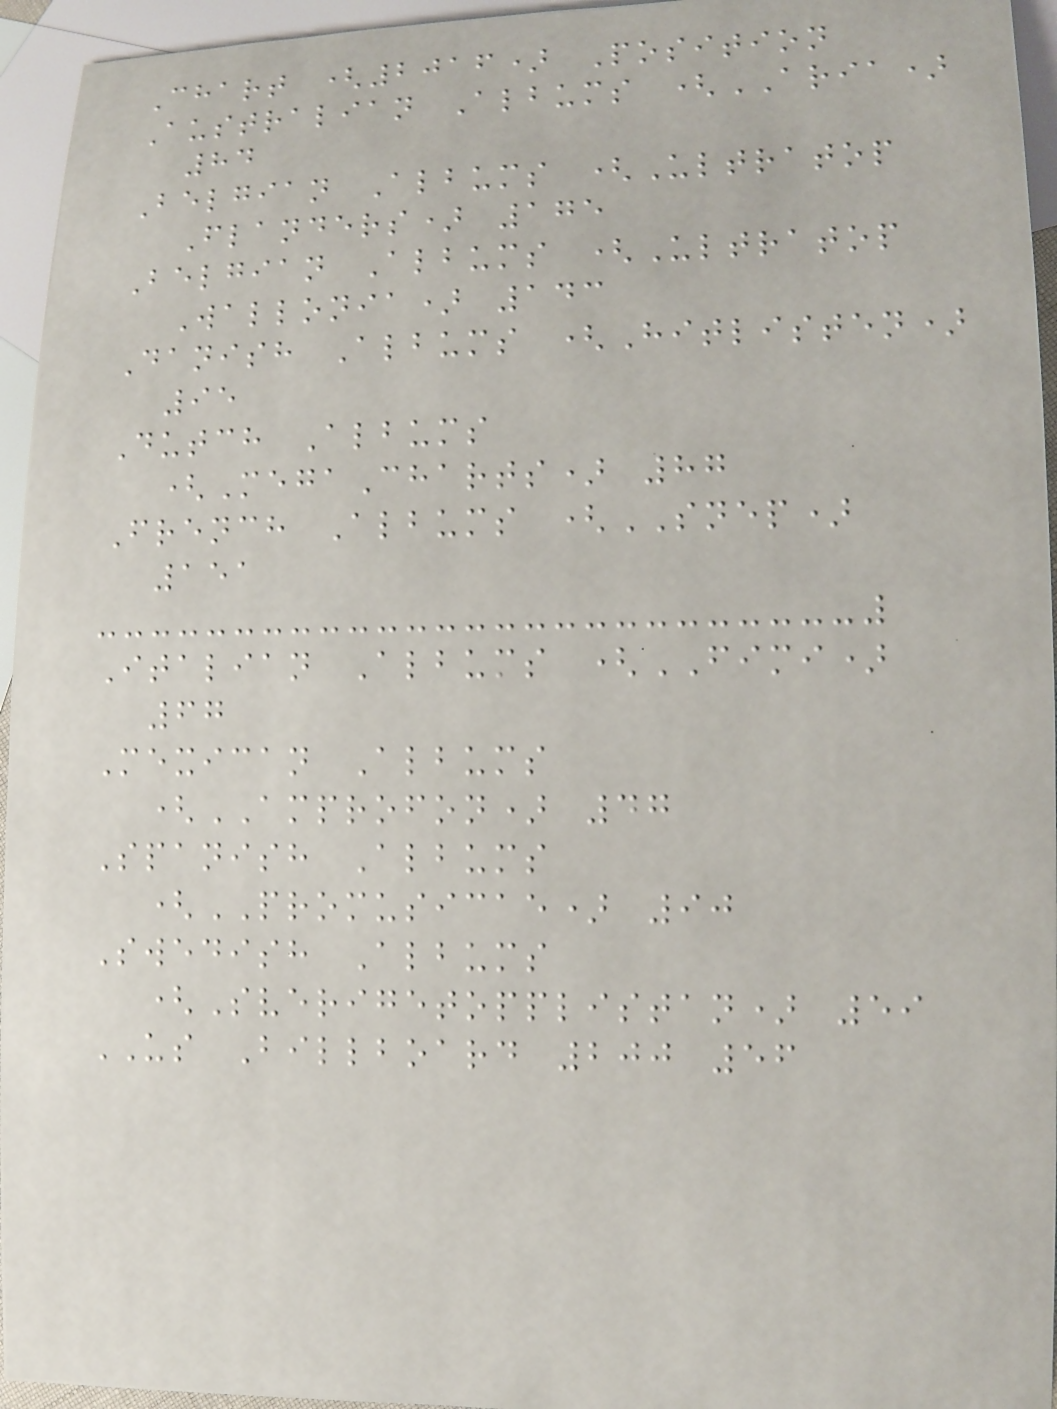Chart (2016) Position
Australian Albums (ARIA)
84
Belgian Albums (Ultratop
Flanders) 175
Belgian Albums (Ultratop
Wallonia) 143
Danish Albums (Hitlisten)
95
Dutch Albums
(MegaCharts) 87
French Albums (SNEP)
151
Italian Albums (FIMI)
67
Mexican Albums
(AMPROFON) 47
Spanish Albums
(PROMUSICAE) 90
Swedish Albums
(Sverigetopplistan) 59
US Billboard 200 56
